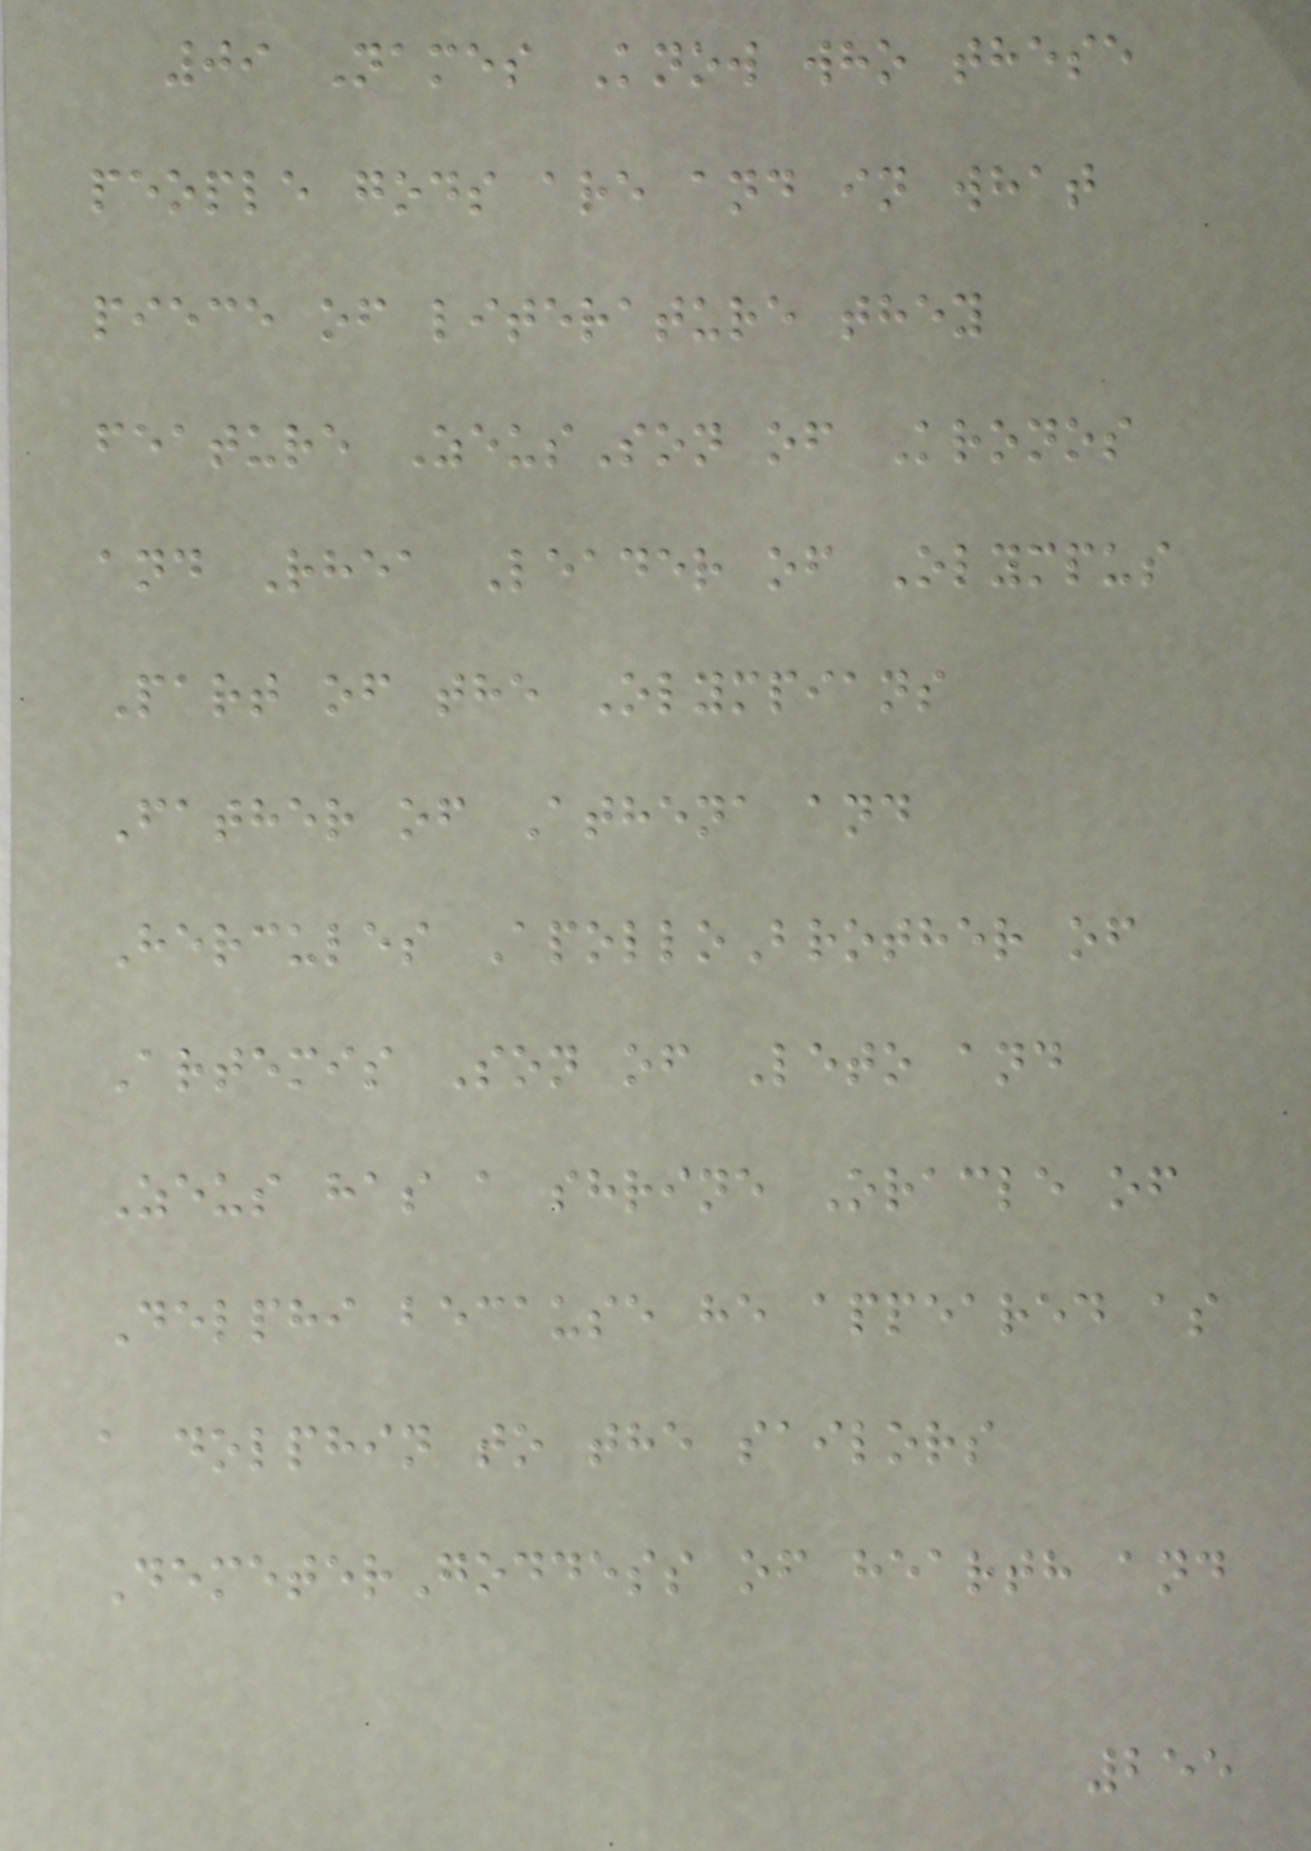09 Names Know who these
people gods are and in what
piece of literature they
feature ZeusSon of Kronos
and Rhea Leader of Olympus
Part of the Olympians
Father of Athena and
Hercules ApolloBrother of
Artemis Son of Leto and
Zeus has a shrine Oracle of
Delphi because he appeared as
a dolphin to the sailors
DemeterGoddess of hearth and
255
